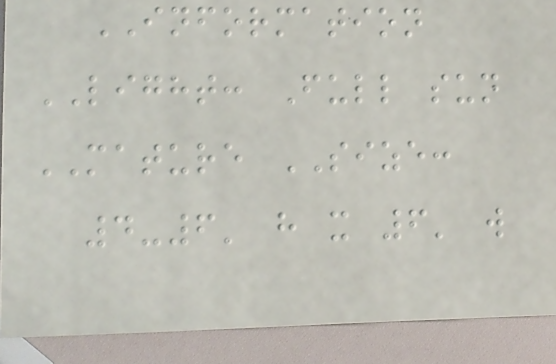INFORMATION
LIGHT: Full sun
MATURE SIZE:
4-6' h x 6' w
